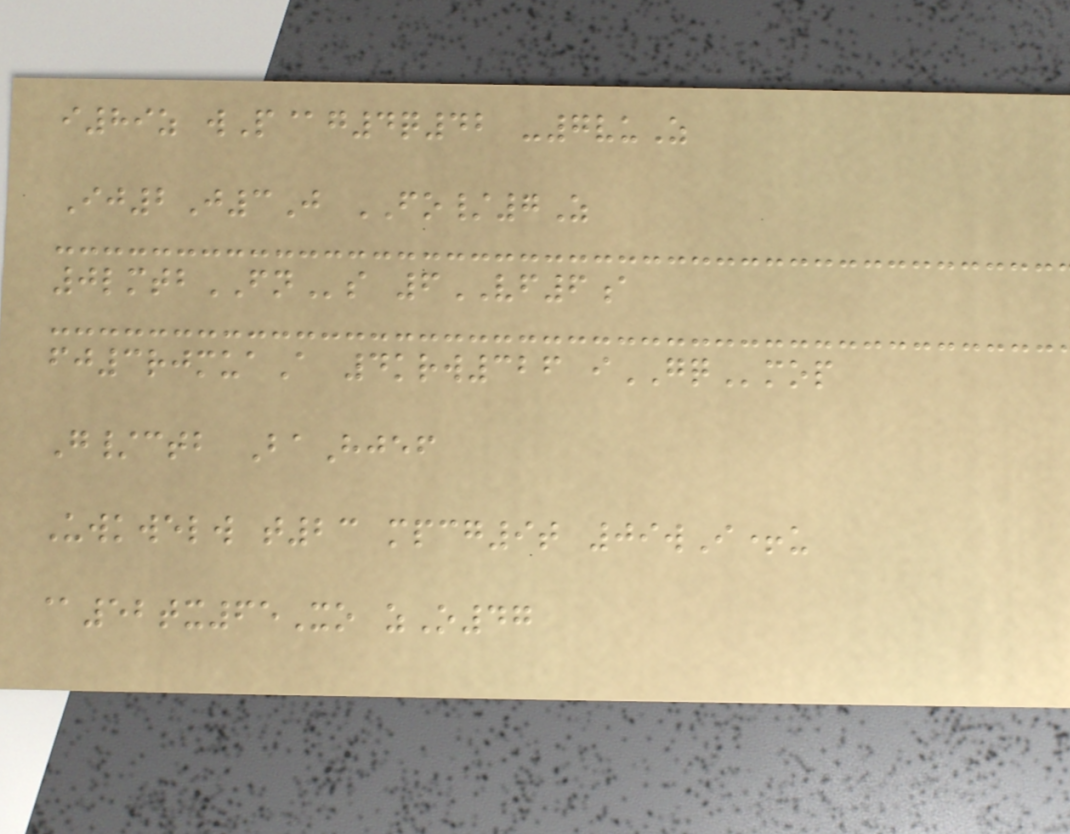i89z wP@g4q42 -7vuZ
Ij2J3J FO/7Z
0lmtbFNs 6VF6a
fj3rjmuaA 4krw326 iGQmop
G/ctb BaHjef
Uwkwelw t23 mpcg9t 09wI+u
@52tx65Xo zO47
